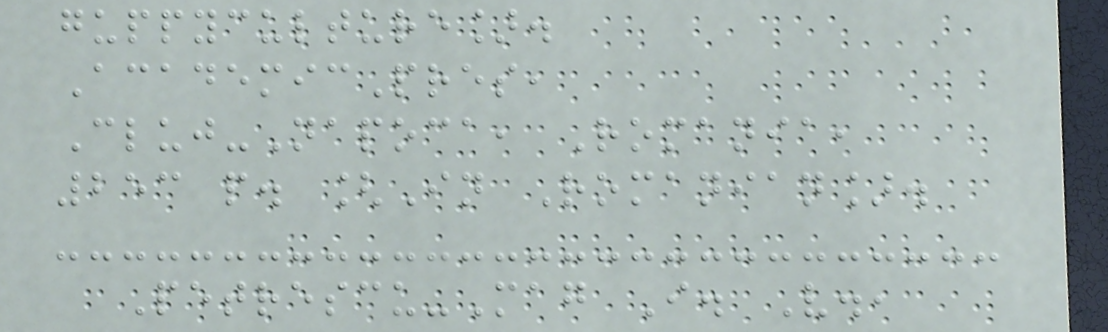guppyculture].
AcademicPres,
Cluj-Napoca, Romania,
253 p. [In Romanian].
Petrescu-Mag I. V.,
